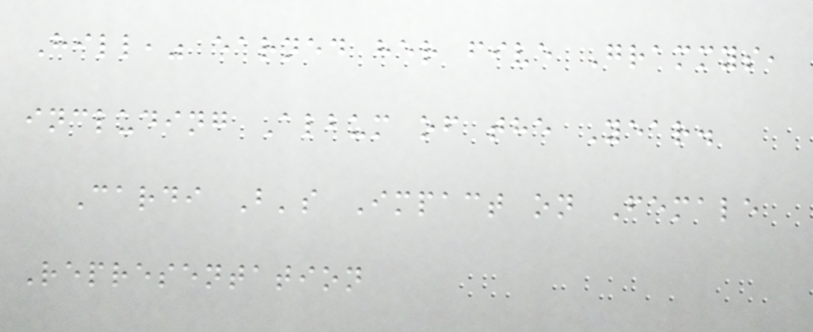Hill," earned her five Grammys,
including Album of the Year.
Cardi B's Impact on Female
Representation
